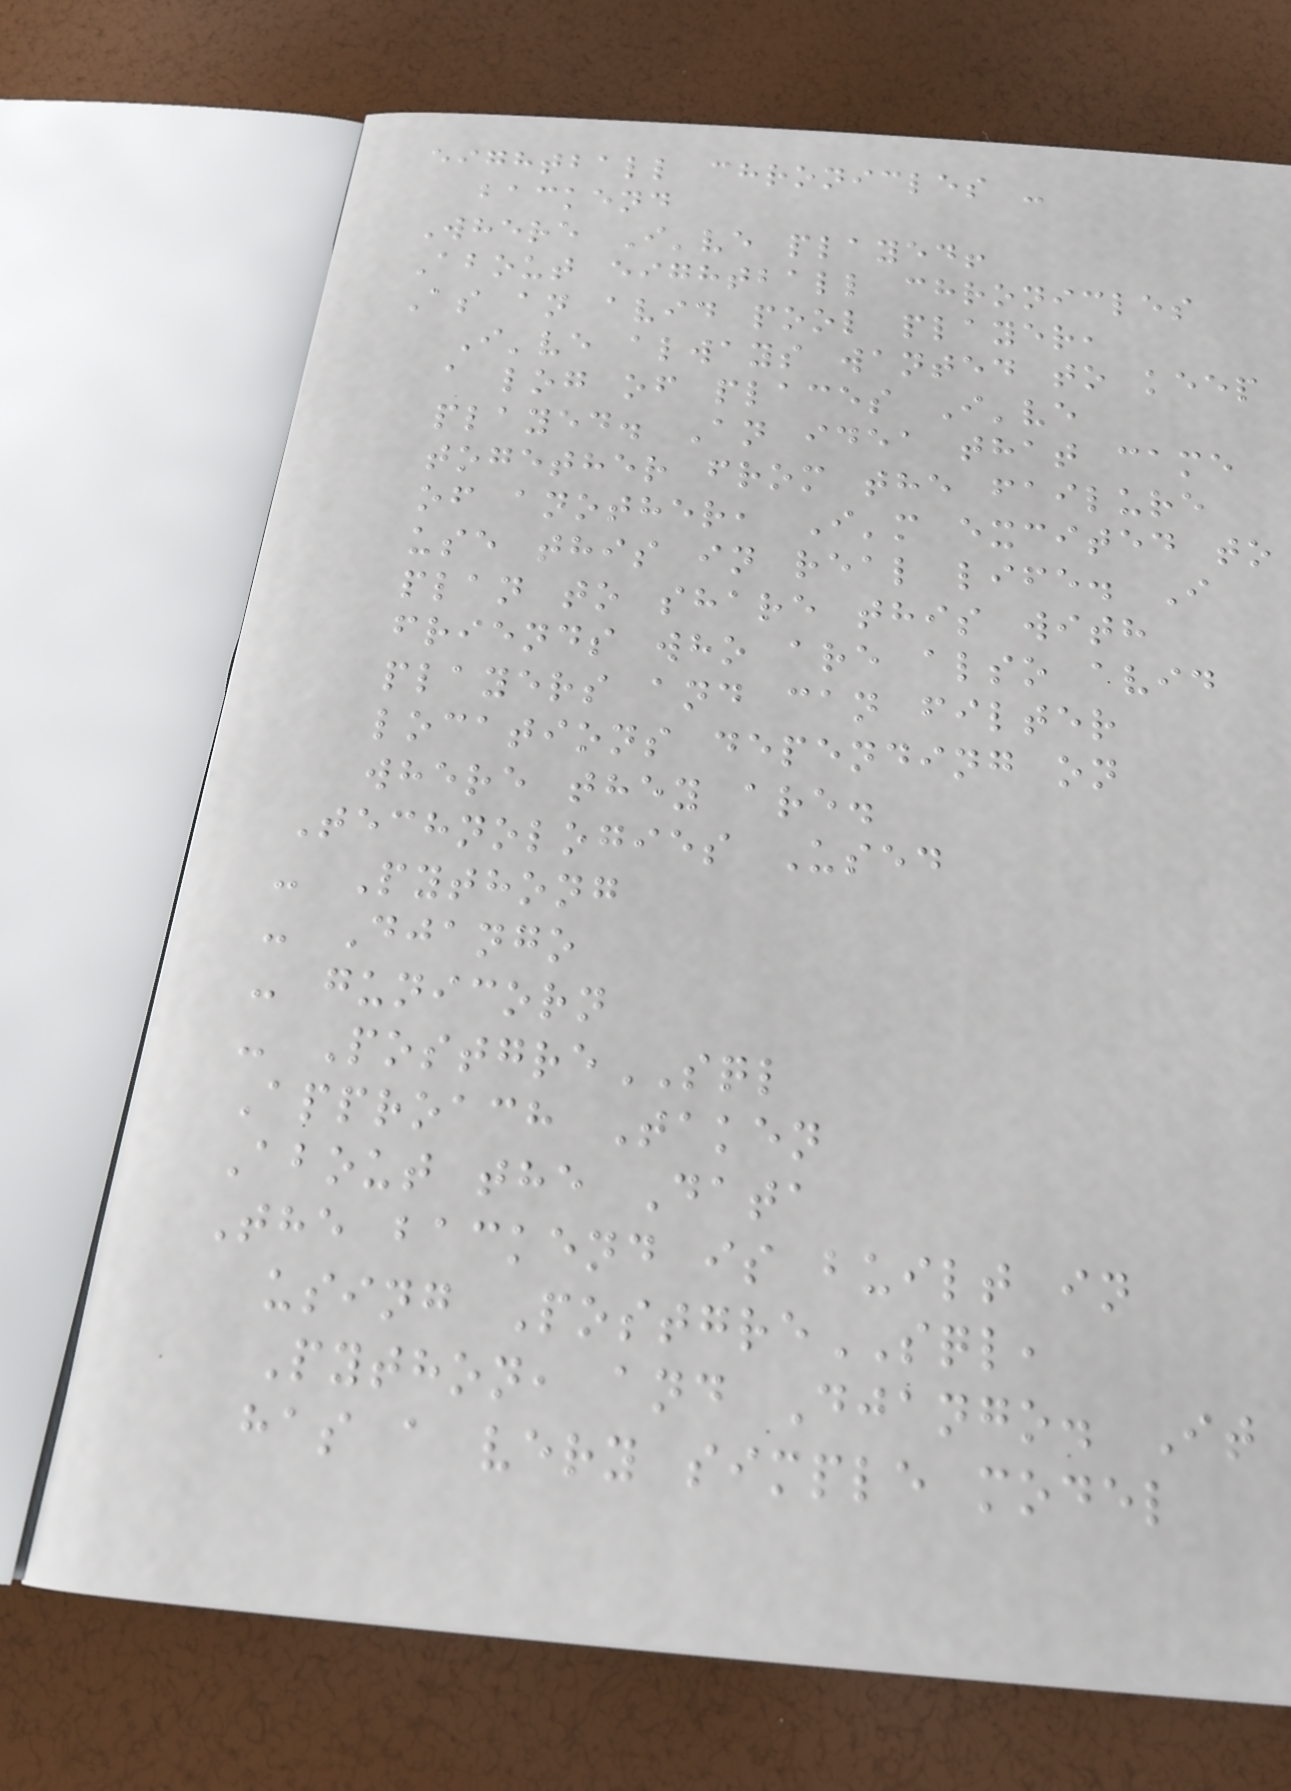eightball chronicles -
backend
Where I've played!
About eightball chronicles
As an avid pool player,
I've always wanted to keep
a log of places I've
played. An idea that came
together from the failure
of another, I'm excited to
use this in real life. I
plan to share this with
friends who are also avid
players and can filter
locations depending on
where they are.
Technologies Used
- Pythong
- Django
- gunicorn
- PostgreSQL
Approach Taken
About the Data
The backend is built in
using PostgreSQL,
Python, and Django. It
has a very simple model
